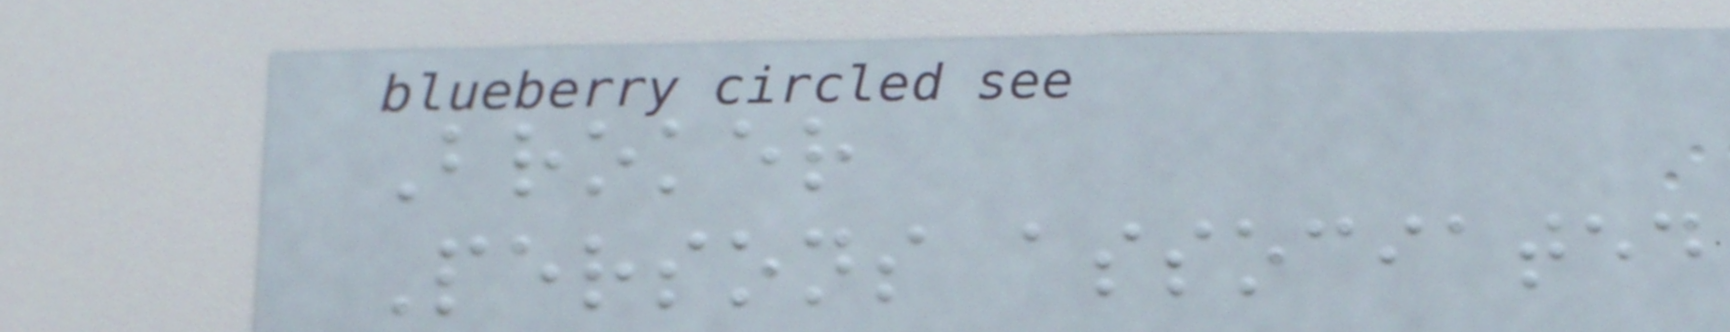Broker
Persons associated
